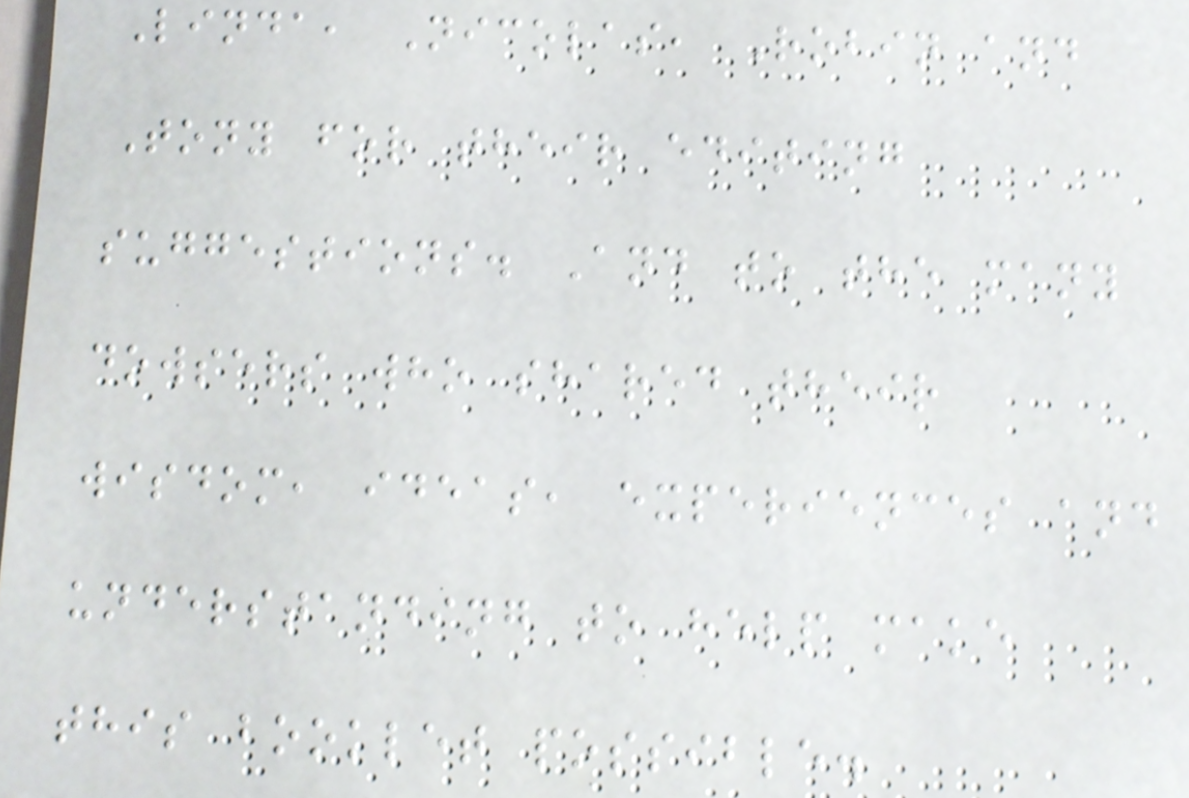Linda, Nicolas, Robin and
Tony for their editing
suggestions. And to the many
dowsers who shared their
wisdom, ideas, experiences and
understanding to help make
this booklet possible.
